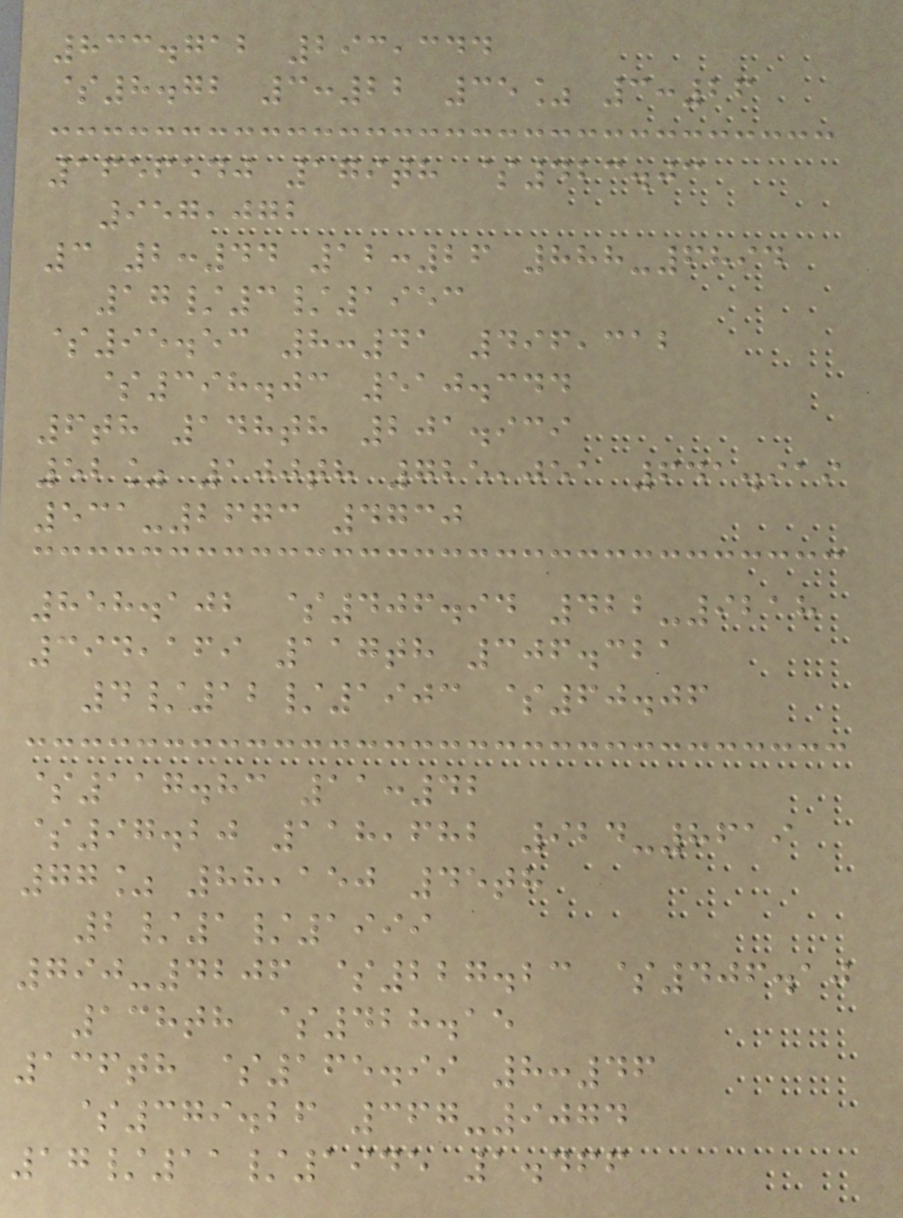833.712 293,344
$8.72 3:22 35% 3:26
1656540 179th $423.03
957,072
3 2:44 12:26 888-6894
17/3/1953
$95.53 8:41 496,312
$398.03 510.344
6th 148th 201.939
52% 100th 725,051 641.919
531-2673 4730
858.102 $406.94 422-9218
394,169 117th 306.321
4/12/1903 $60.06
$117.83 11:42
$97.20 118,682 924-8619
77% 88,150 45th
2/1/1999
790-4206 $227.23 $406.10
138th $428.15
136th $165.99 8:46
$379.26 367-9074
17/11/1945 1.466
